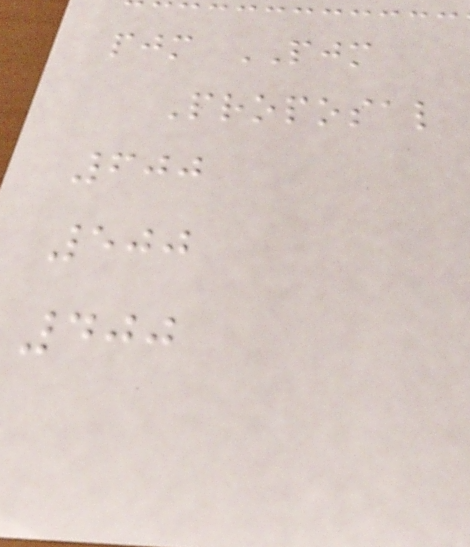pjm PJM
Proposal
600
500
400
